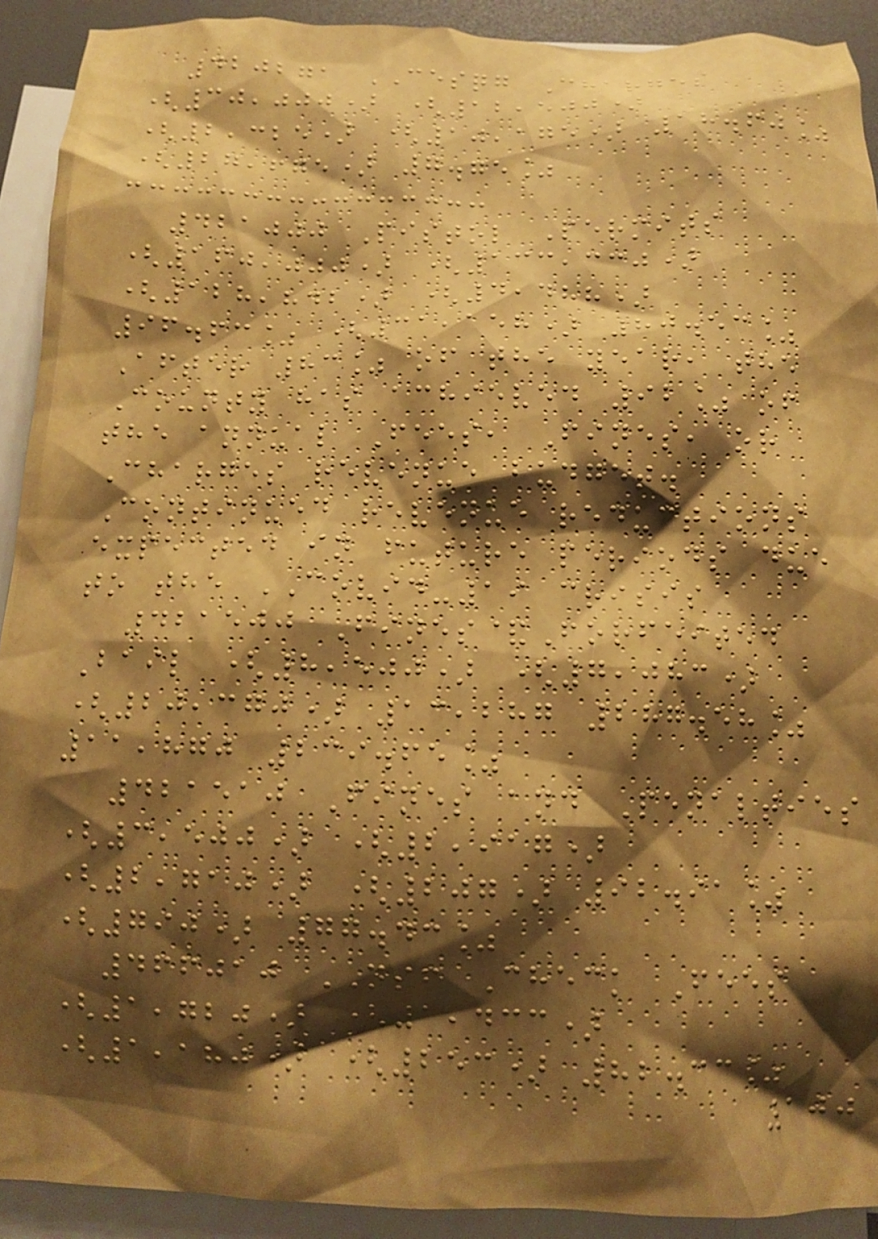420271 CESQG Charges
(30,000) (12,500)
(2,325) (10,175) 18.60%
(27,675) 7.75%
421000 Pistol Permits
(160,000) (133,330)
(128,842) (4,488)
96.63% (31,158) 80.53%
After 83% of the year, the
County has achieved 92% of
the annual Fees, Fines, or
Charges revenue budget.
Continued revenue reductions
expected in future periods due
to the COVID-19 crisis
421500 Fines&Forfeited
Bail (8,500) (7,083)
(20,370) 13,287 287.58%
11,870 239.65%
421510 Fines and Penalties
(3,500) (2,917)
(2,710) (207) 92.91%
(790) 77.43%
466010 NSF Check Fees
(1,720) (1,433)
(1,180) (253) 82.33%
100
